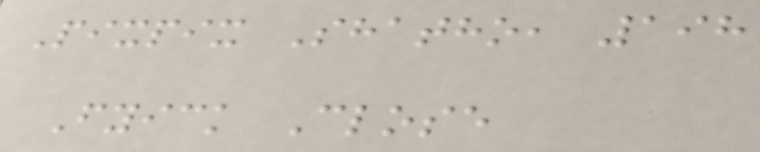Pixpix Shatho, 198
Fyick Close
